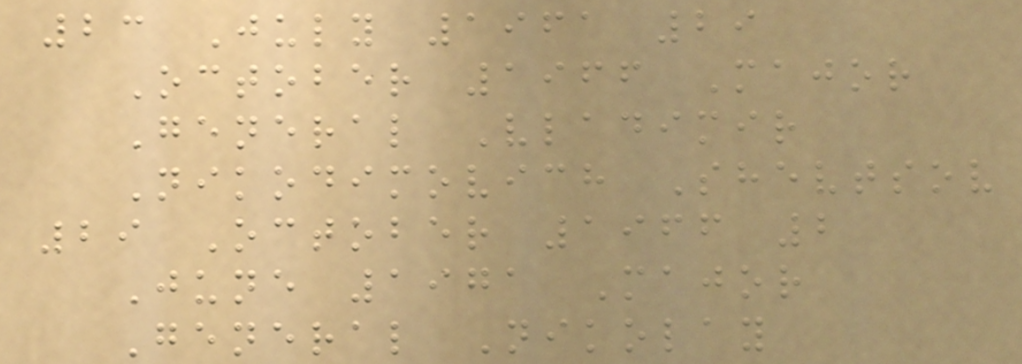23 July 1961 29
October 1966 Major
General Vladimir
Nikodimovich Shevtsov
29 October 1966 2
June 1971 Major
General Nikolay
